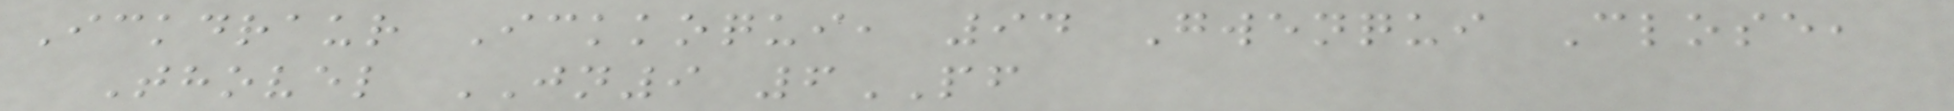Ickdraur Ickkoqui, 94 Gwenqui Close,
Thovel JN9 6PF
